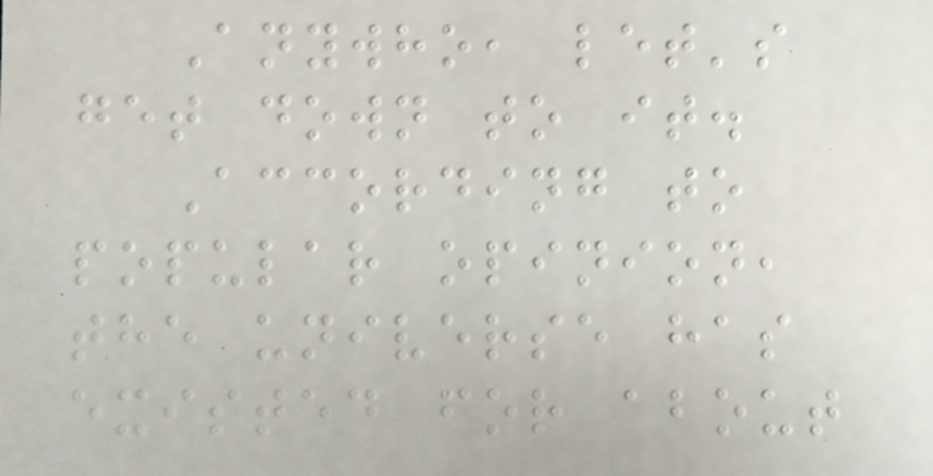Anywho, let's
get down to it.
According to
popular opinion,
the universe has
existed for about
